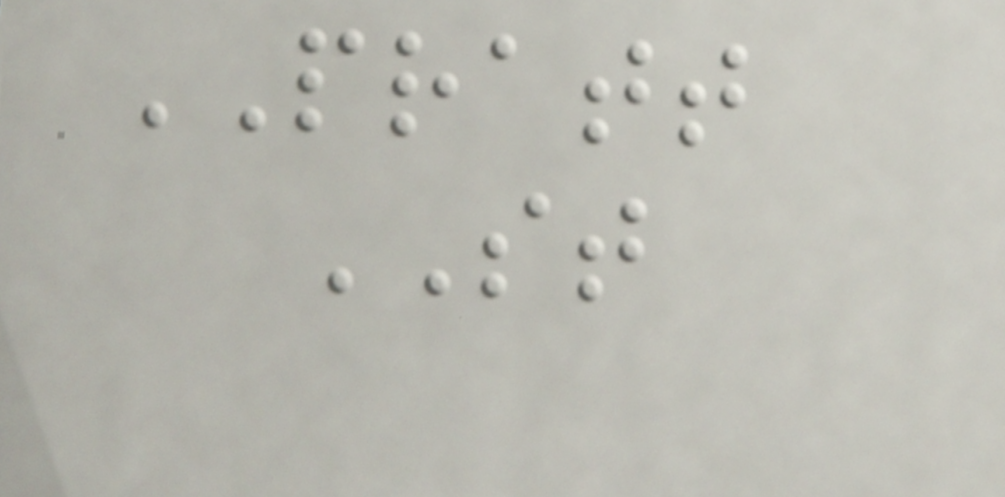PRATT
ST
